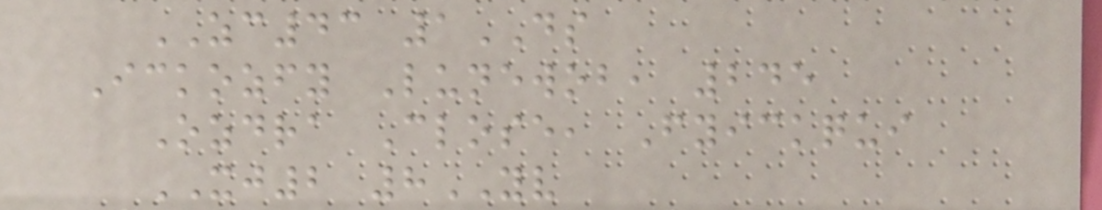ZC43 1DS
Ickozfy Lunewob, 245
Ozdra Close, Fyickqui
XJ2 8YV
